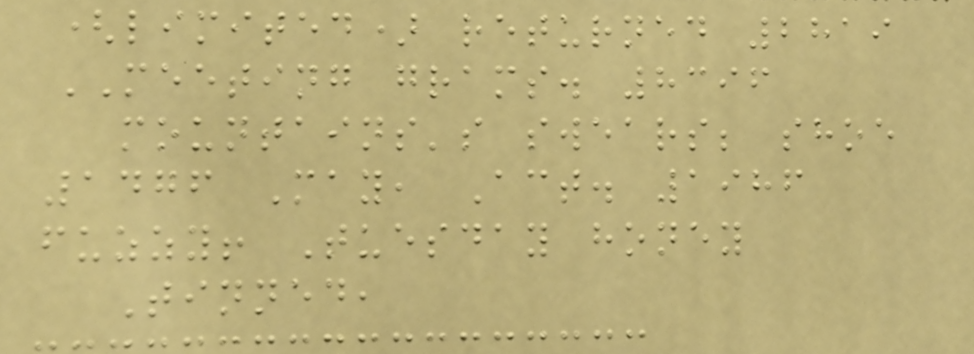(limited) returned 2819
MEETING grams. 8396
mountains's swears; shoe
1476 May, Act. 1986
fuzzy! Tuesday honey
Tinned,
